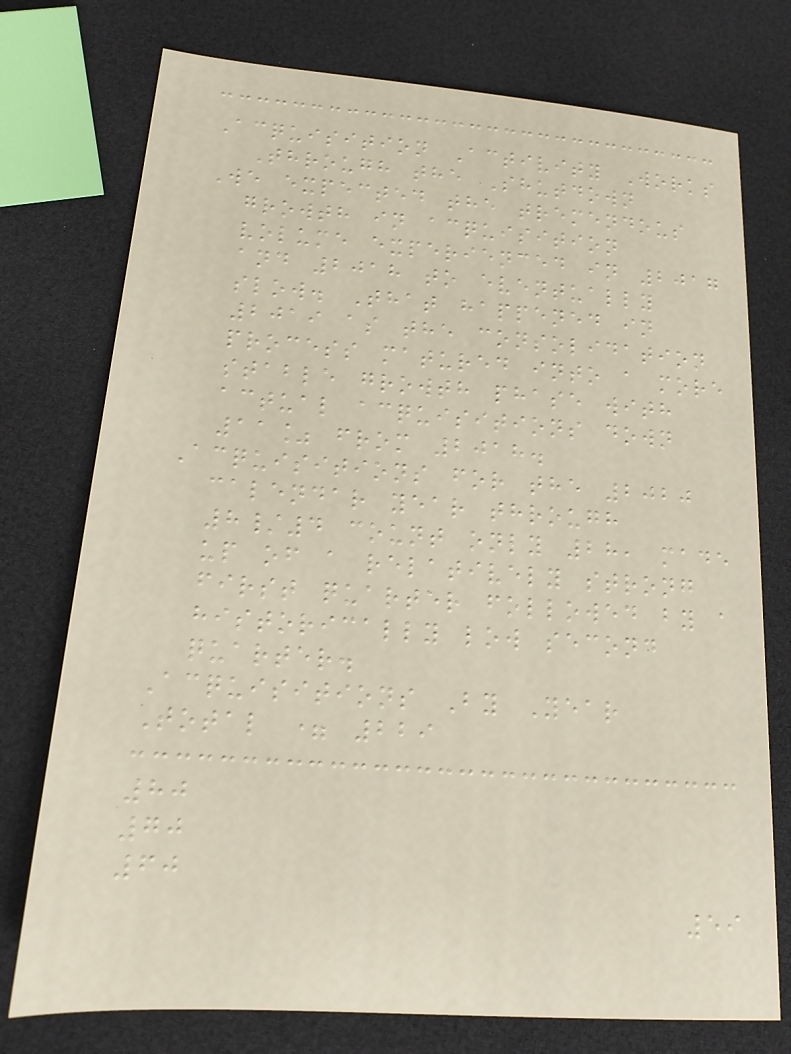Acquisition Activity Works
Through the Shutdown
We expected the tremendous
growth in acquisition
volume experienced in 2017
and 2018 to eventually
slow. That happened in
2019 as the consolidation
process matured into a more
stable growth phase with
actual acquisitions down
11% from 2018.
Acquisitions for the 2020
calendar year through
8/4 count only 28, made
up of a relatively strong
first quarter followed by a
historically low second
quarter.
Acquisitions By Year
Total = 229
80
70
60
59
